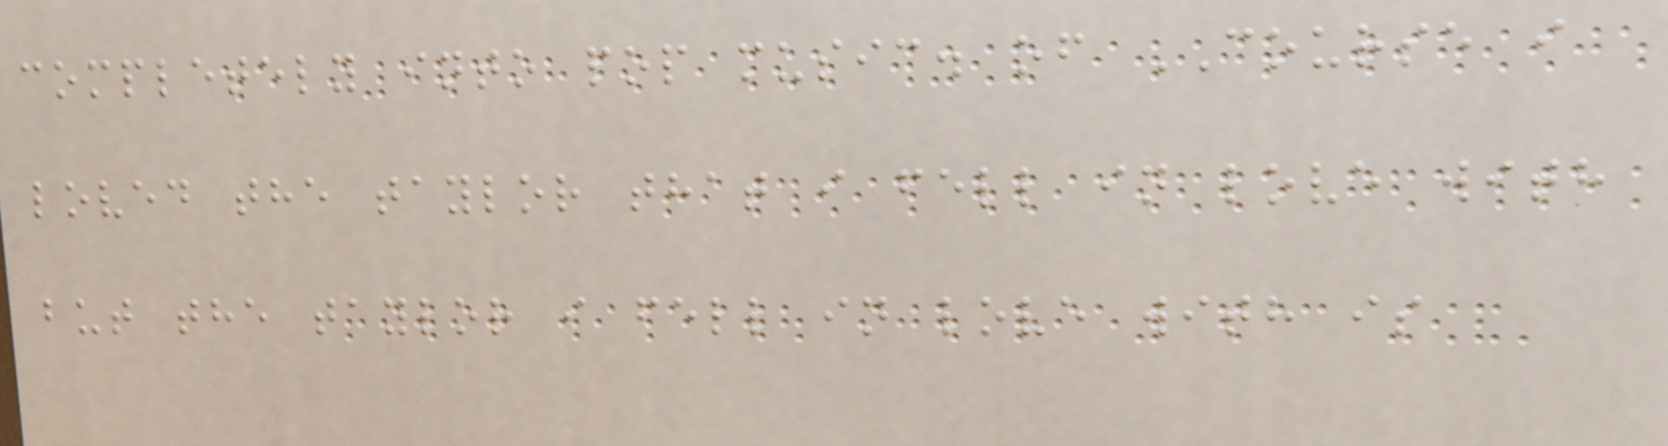completely into pop music. of COURSE i
loved the taylor that i fell in love with
but the taylor i fell in love with is
